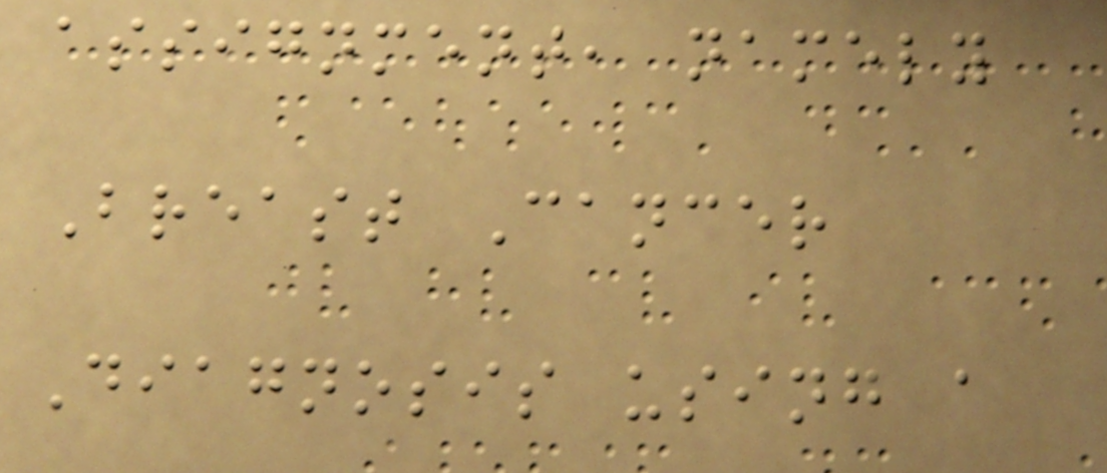assignment, namely
Breast Cancer
Diagnosis using a
